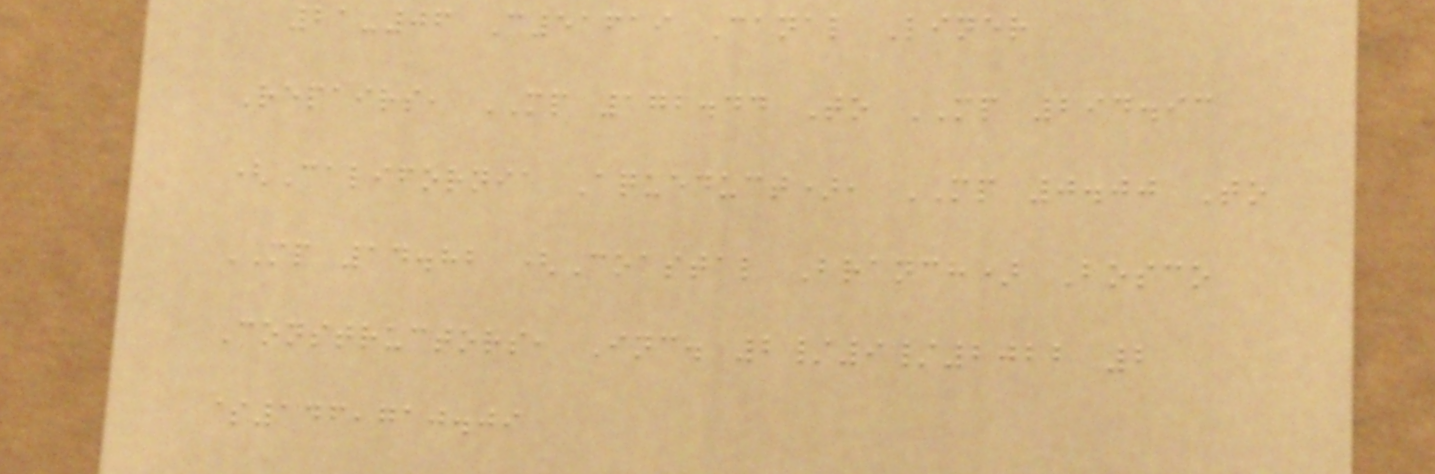21-06 C51619 Canal Liner
Repairs, MP 172.44 To MP 294.93
(California Aqueduct), MP 0.00 To
MP 14.82 (Coastal Branch) Bosco
Constructors, Inc. 2/9/2022 2
$146,710.09
